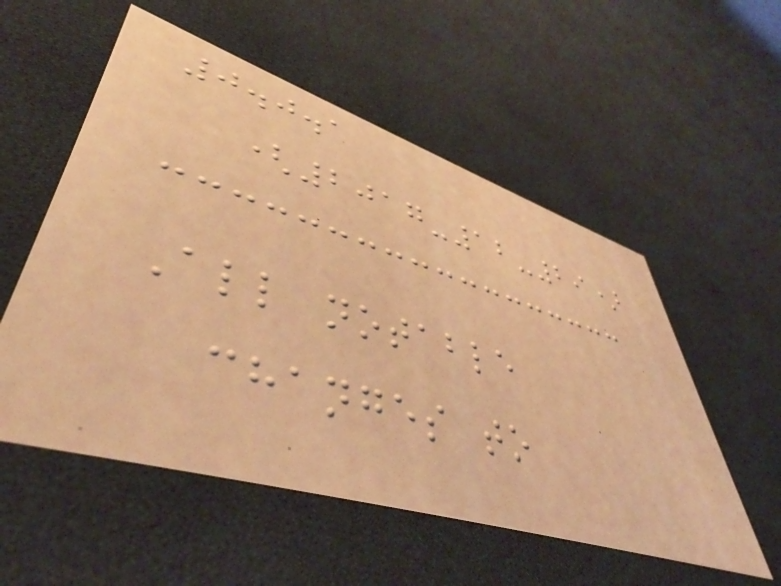0.0.1
(2017-12-29)
All notable
changes to
